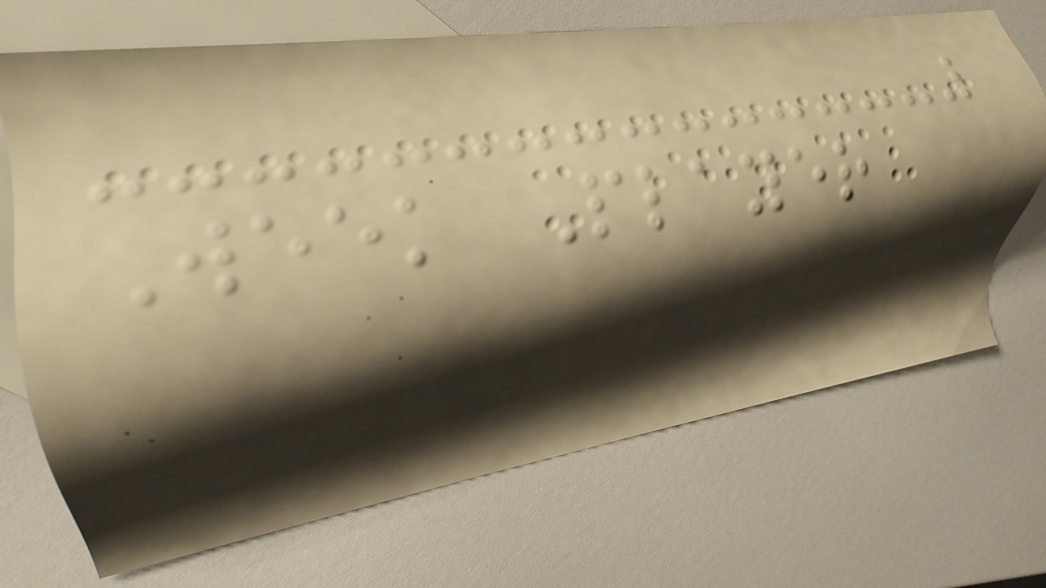Week Player
